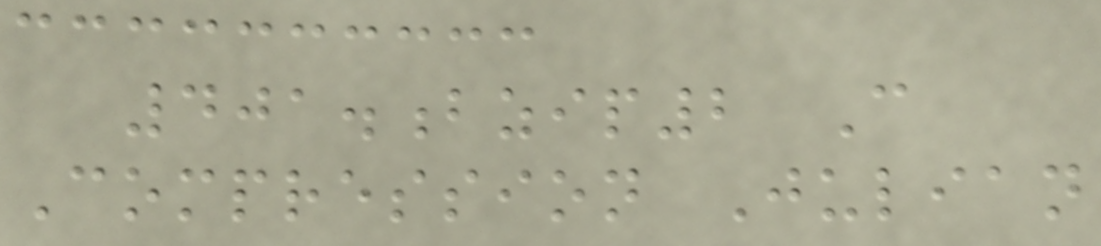401.bzip2 C
Compression Julian
